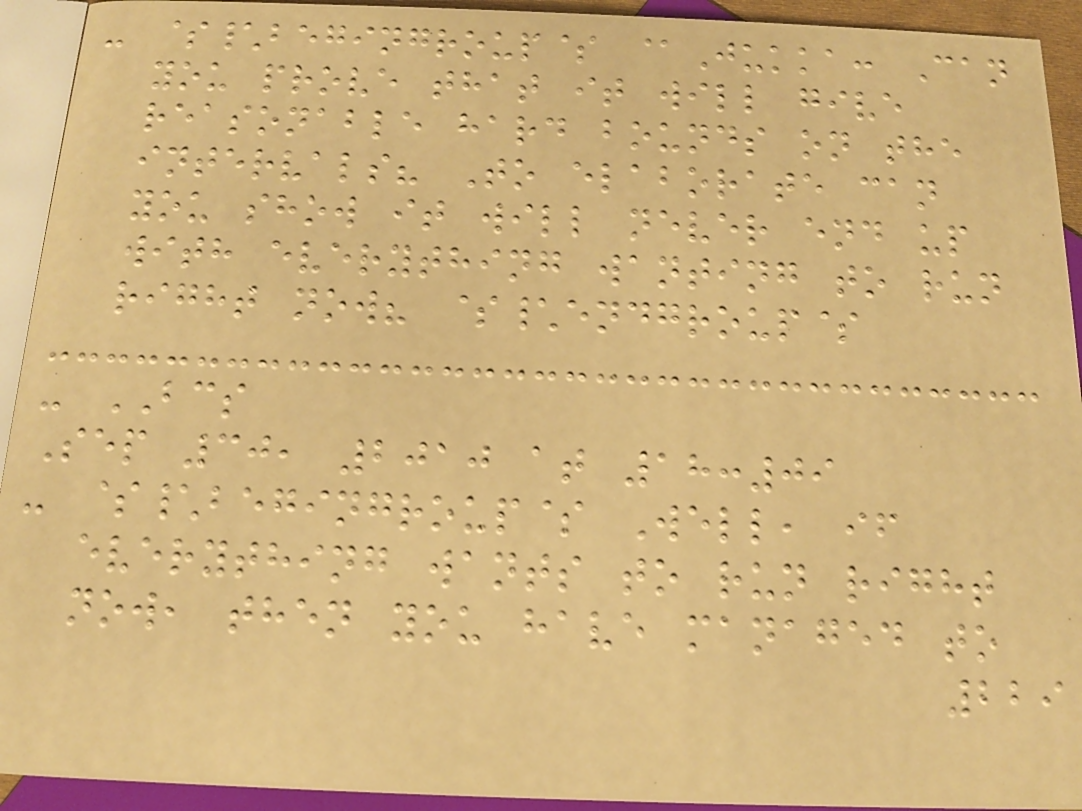- $\begingroup$ @Jukka: Can
you prove that it will give
reasonable hard bounds on the
intervals? To elaborate can
you show it will never end up
with everything wanting to run
right now? $\endgroup$
- BCS
Sep 30, 2010 at 18:09
- $\begingroup$ Well, if
everything wants to run right
now, then you have managed to
229
